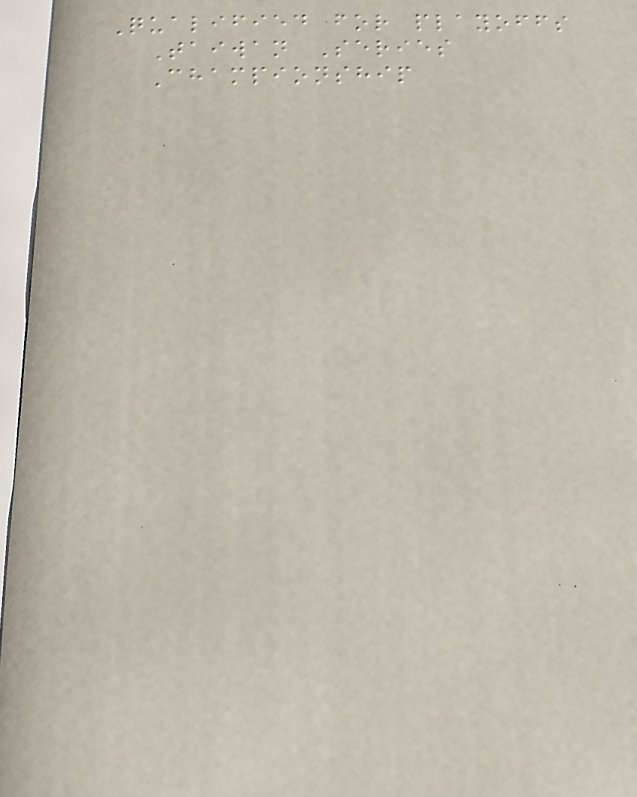Qualified for playoffs
Taiwan Series
Championship
